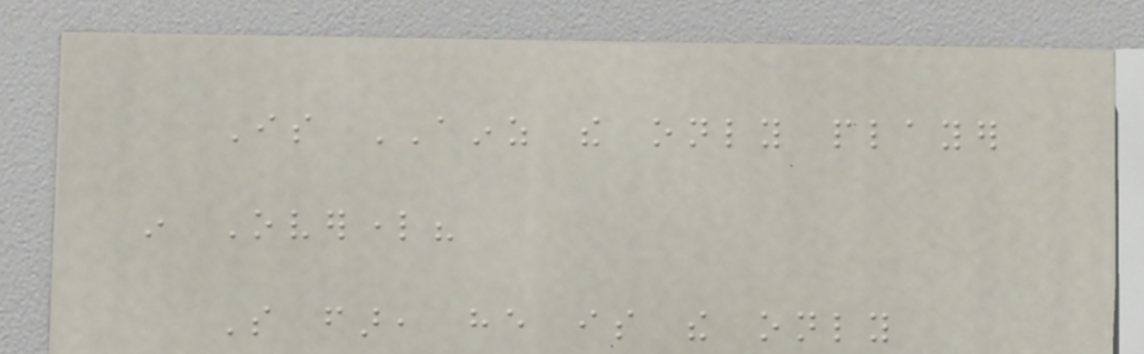Is AINZ the only player
in Overlord?
So far, he is the only
